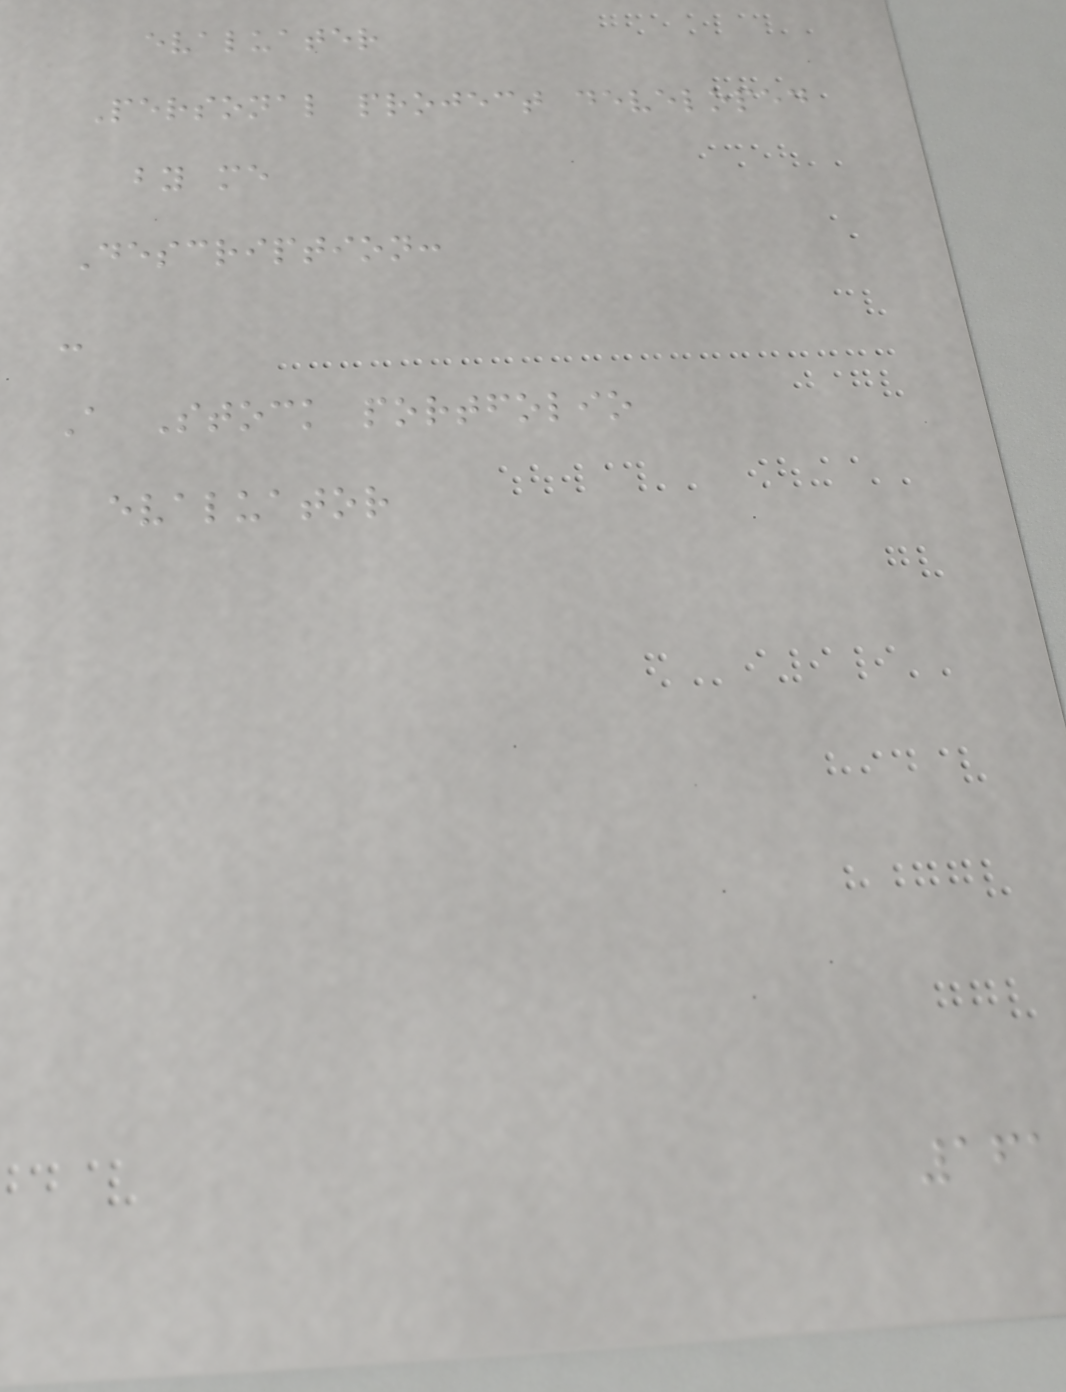evaluater
Personal project developed
by me
Description:
-
A Stock portfolio
evaluator
161
